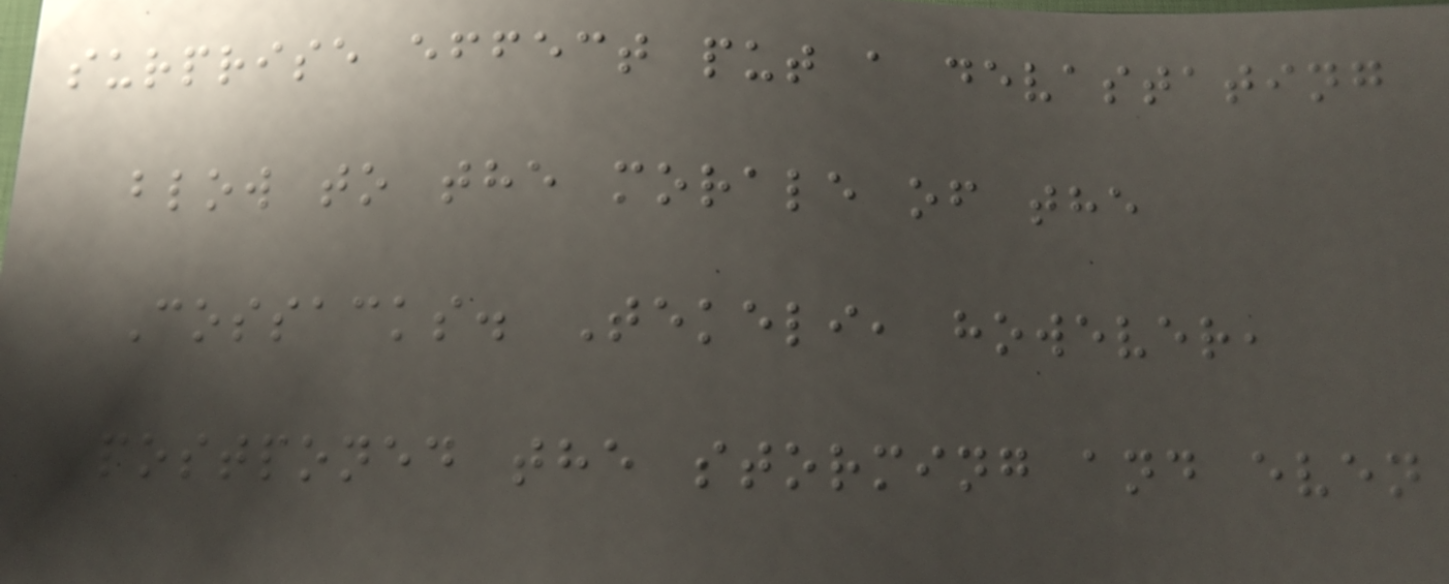surprise effect put a devastating
blow to the morale of the
Cossacks. Tekeli, however,
postponed the storming and even
